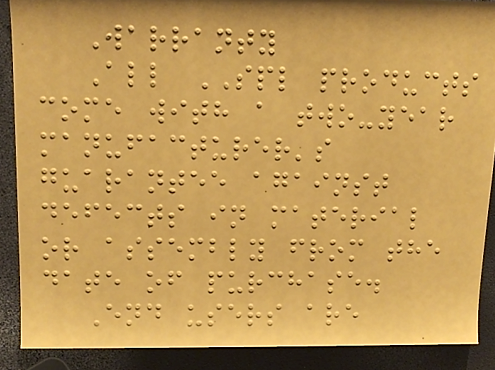Warranty
All SPL products
come with a two-year
manufacturer's
guarantee against
defects in material
or assembly from the
date of purchase.
End users are
